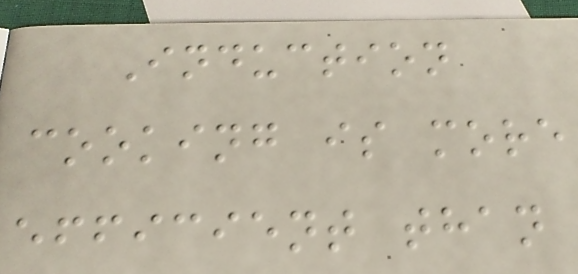Induction
cooking is more
efficient than
